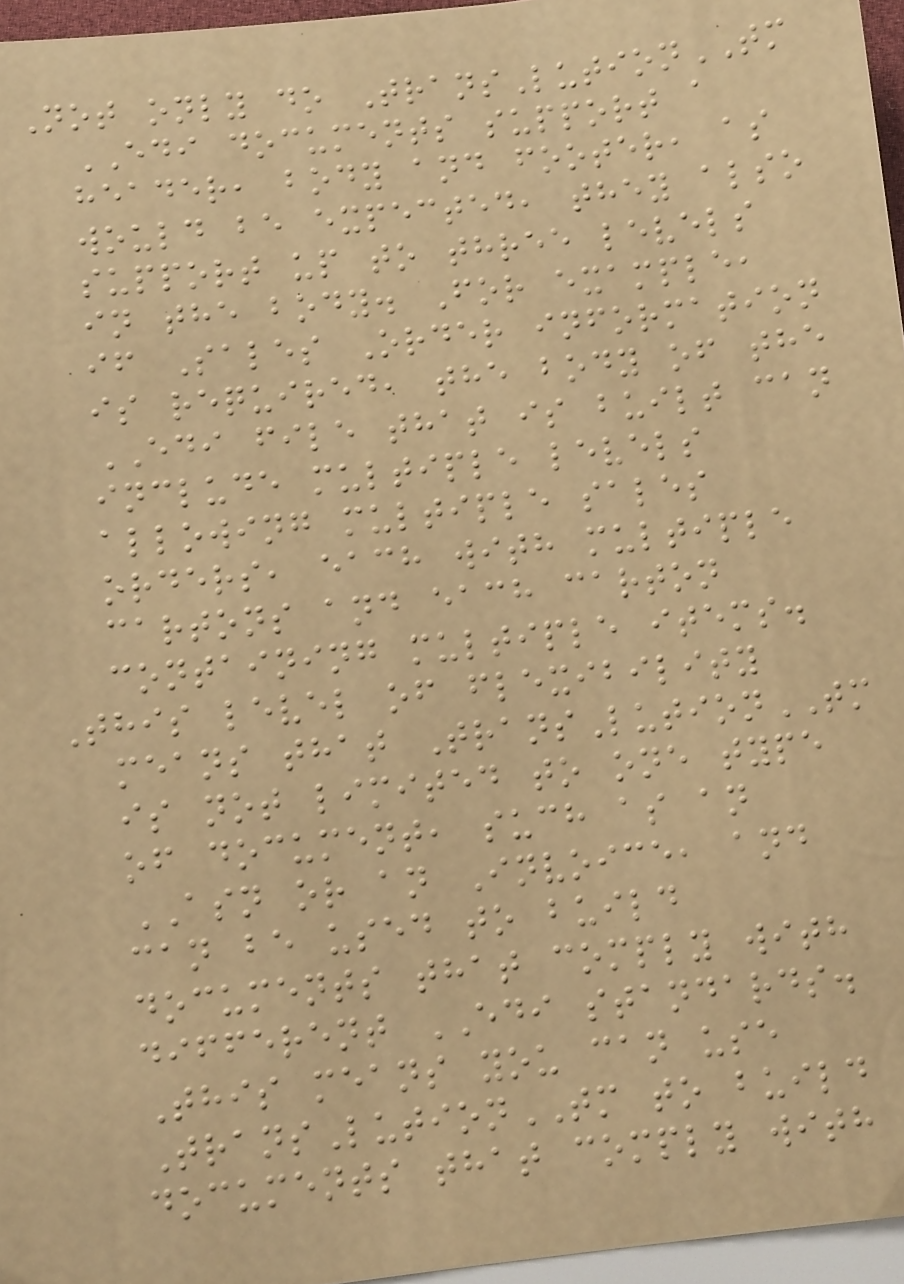Not only do TransLutionTM
EDI documents support a
header, body and footer, as
would be expected, they also
support up to three levels
in the body. For example,
if Sales Order information
is required, the body of the
EDI file that is built can
include multiple levels
allowing multiple sales
orders, each with multiple
cartons and each carton
containing multiple items.
This level of flexibility
means that TransLutionTM
is not limited to one type
of document, such as an
ASN or an Invoice, and
can be used to build
documents that comply with
different EDI standards.
This means you can use
TransLutionTM to build
documents that comply with
